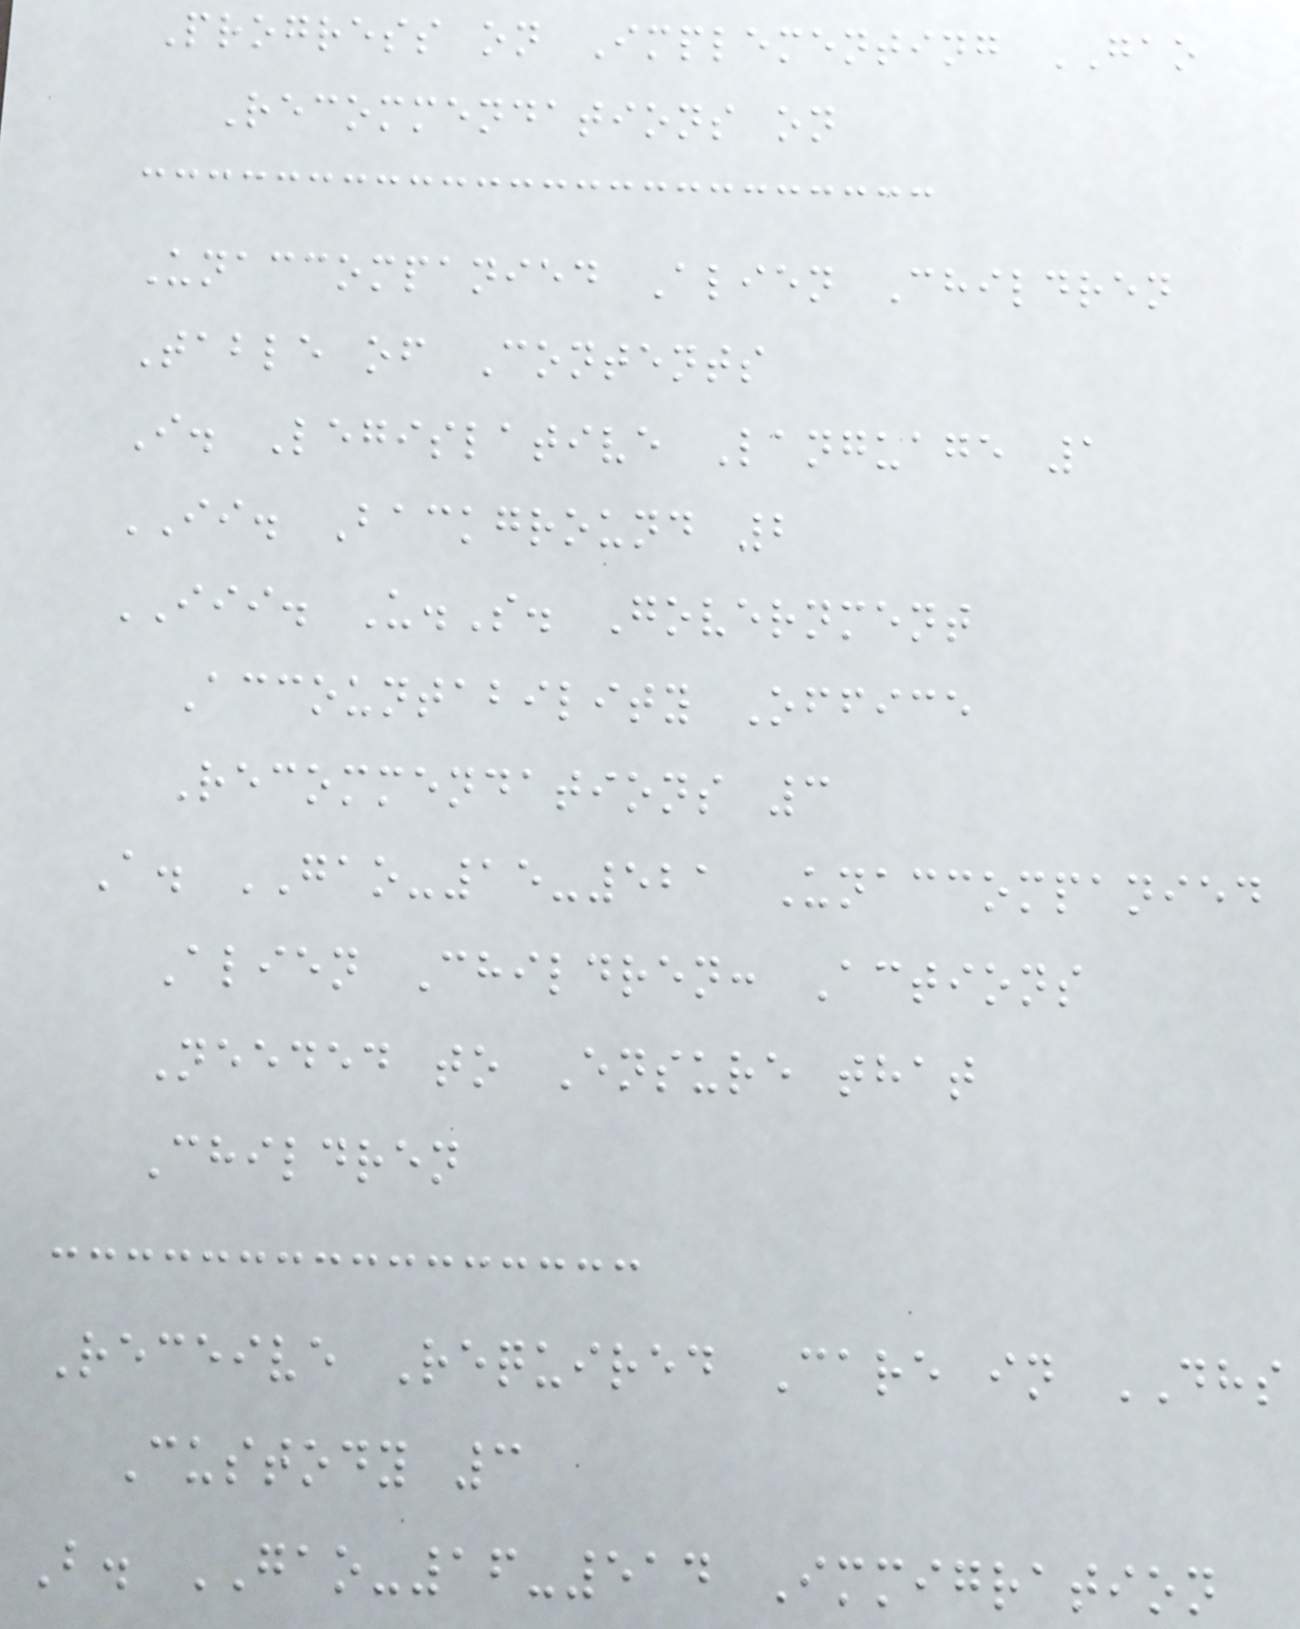Progress on Implementing GAO
Recommendations on
Unaccompanied Alien Children
Table of Contents
I. Legislative Language 1
II. Background 2
III. U.S. Government
Accountability Office
Recommendations 3
A. GAO-15-521 Unaccompanied
Alien Children: Actions
Needed to Ensure that
Children
Receive Required Care in DHS
Custody 3
B. GAO-16-514 Immigration
